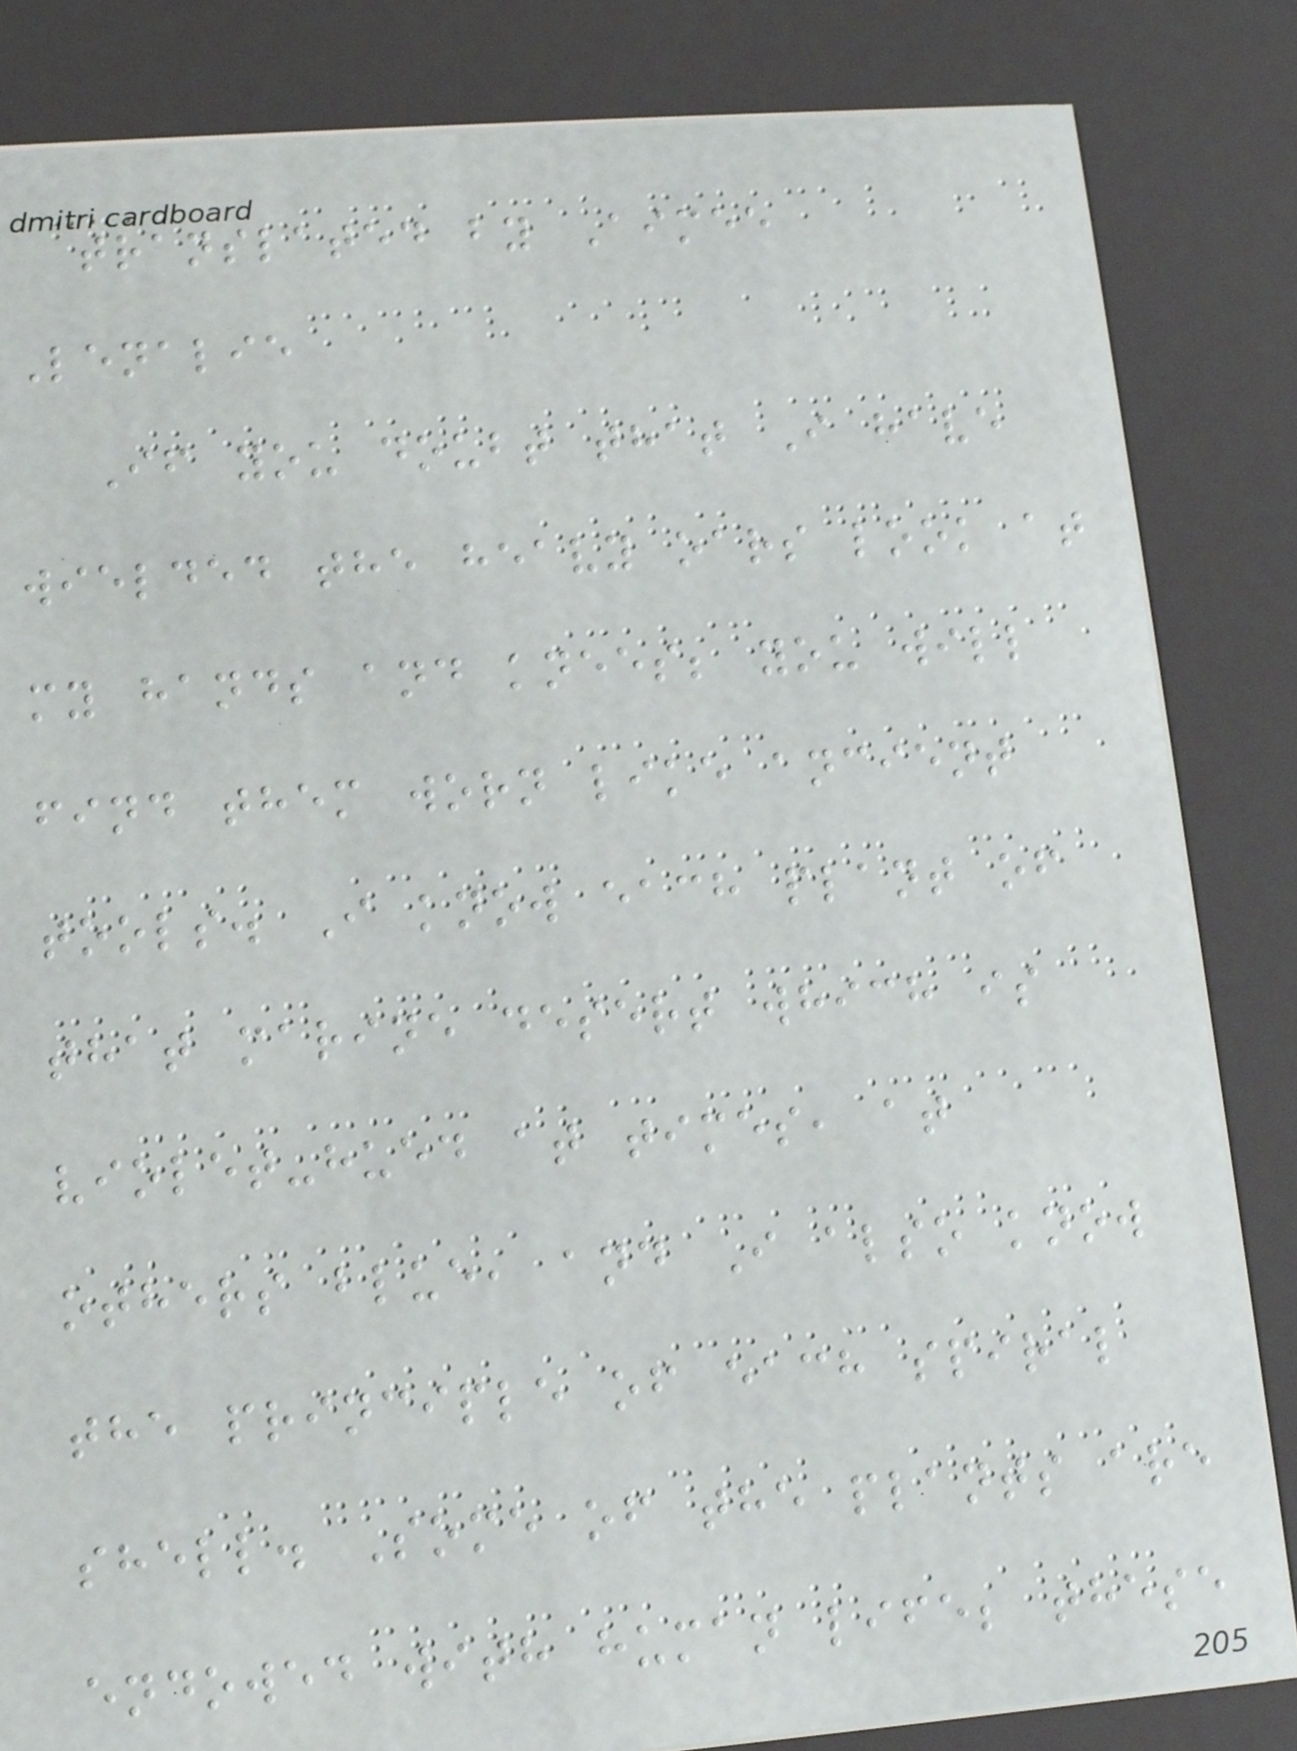translated by Aimee
Lenalie
If you doubt that I have
wielded the heavy oars look at
my hands and knees; you will
find them worn like ancient
tools. I know each plant of
that marine desert which is
violet-hued at times, at
others blue, and I also know
the principle of each spiral
shell. Some of the plants are
endowed with human life; these
